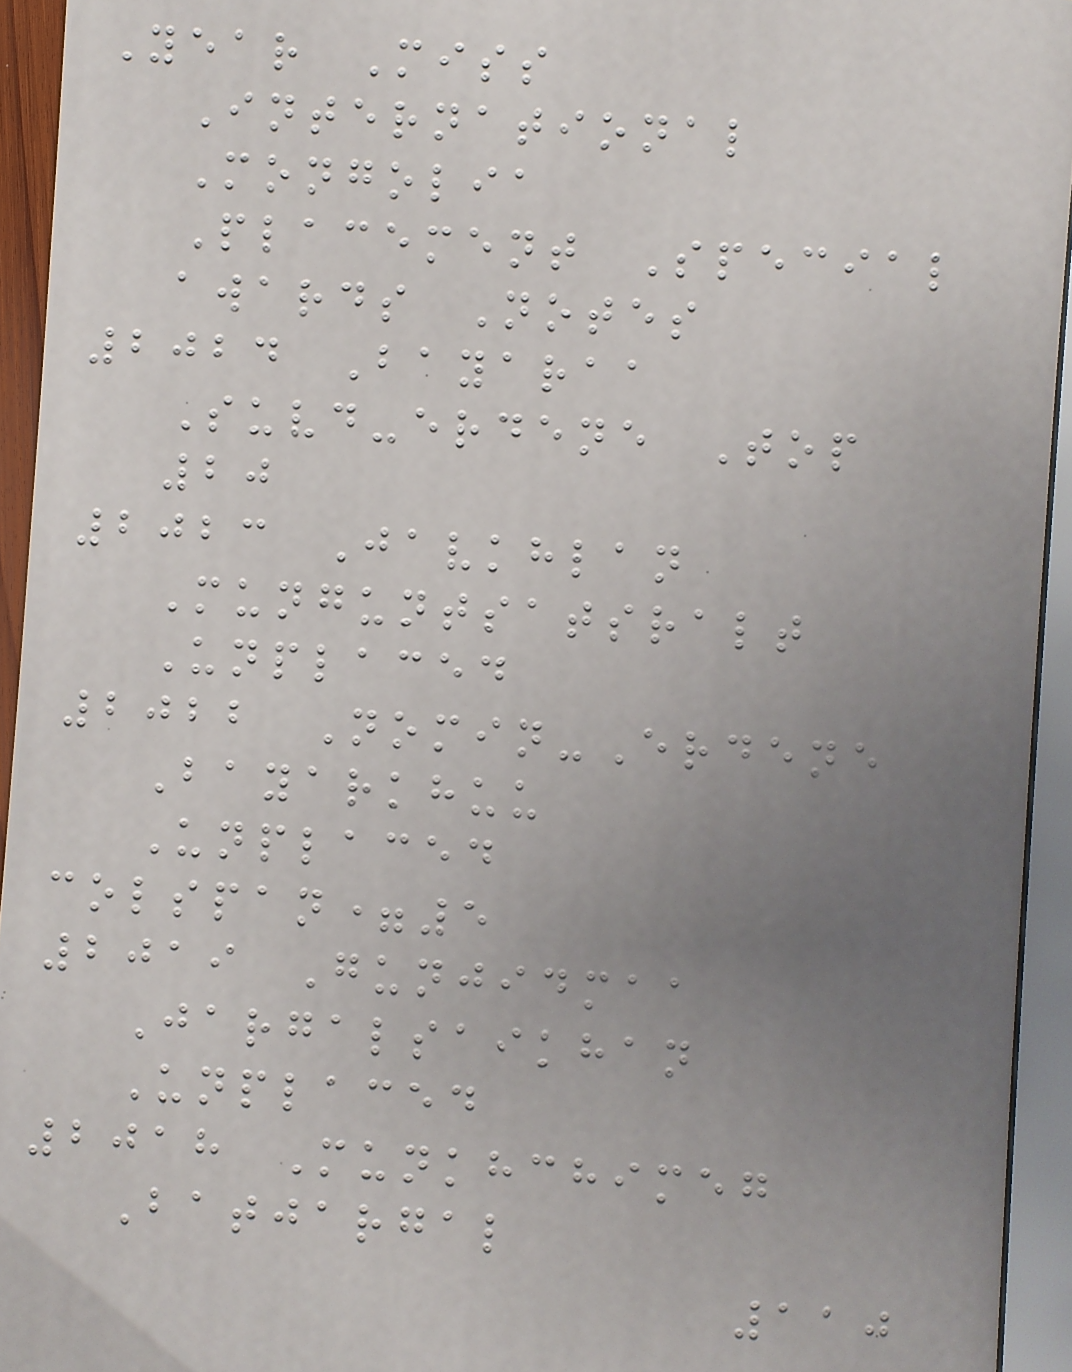Year Miss
International
Mongolia
Placement Special
awards Notes
2024 Bayaraa
Suvd-erdene Top
20
2023 Javkhlan
Munguntsatsralt
Unplaced
2022 Nomin-Erdene
Bayarkhuu
Unplaced
colspan=5
2019 Gunjidmaa
Jargalsaikhan
Unplaced
2018 Munkhchimeg
Batjargal
110
